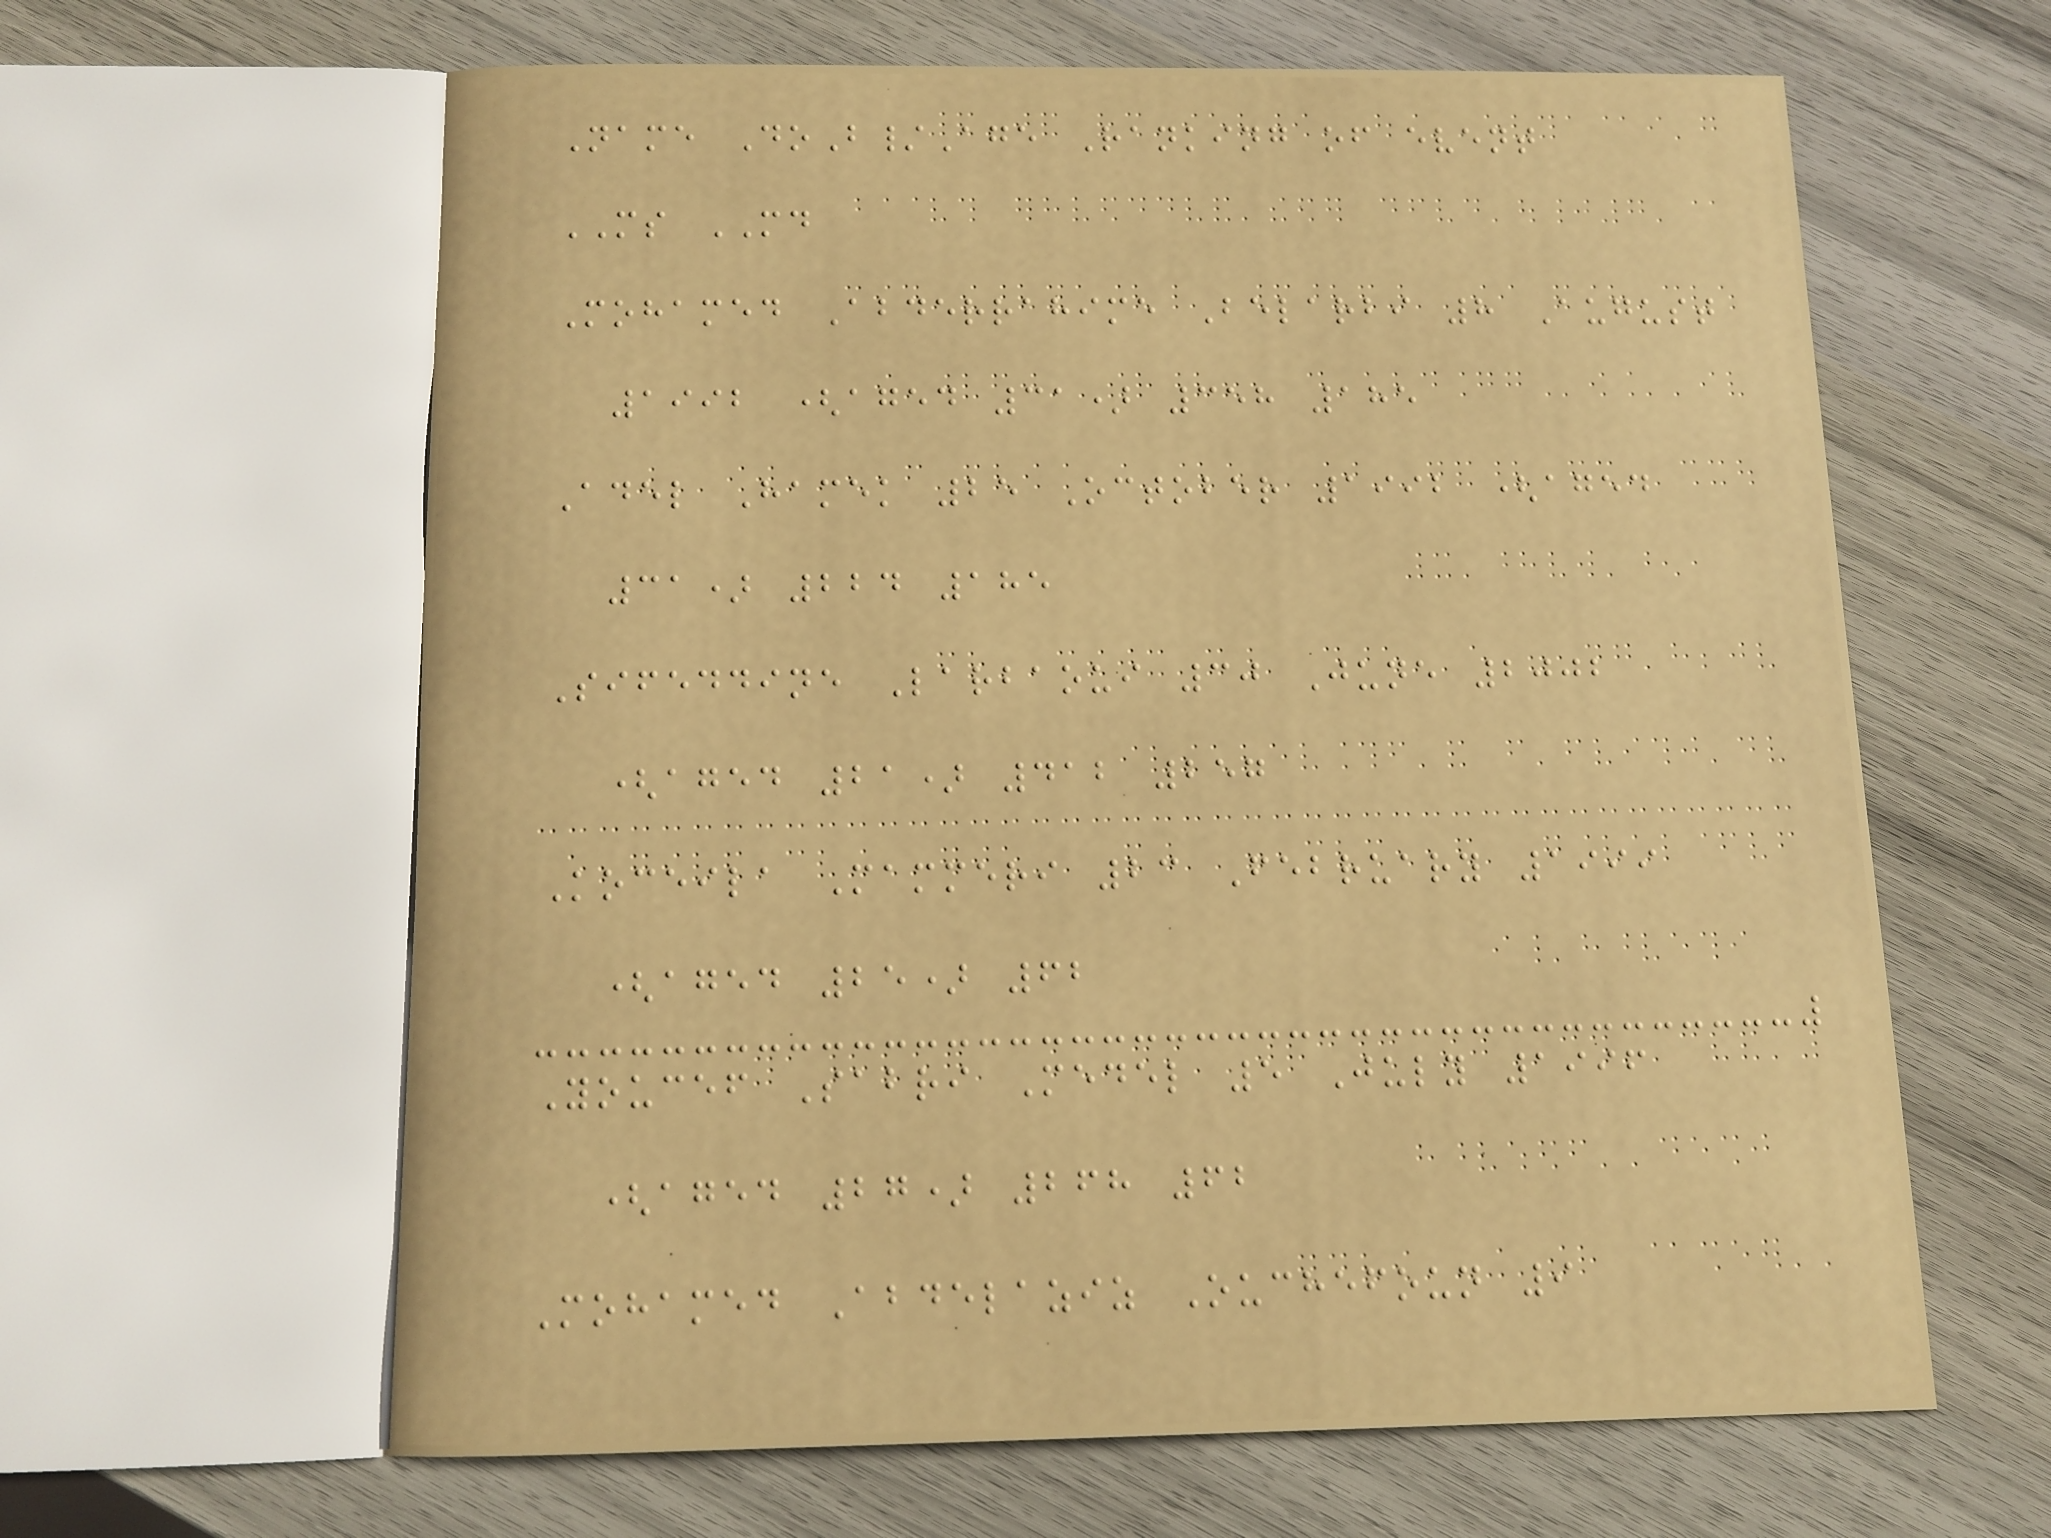Name DoB/Age Ranking of event
MS MD
Mohamed Abderrahime Belarbi 8 August
1992 (aged 31) 358 185
Adel Hamek 25 October 1992 (aged
31) 224 185
Sifeddine Larbaoui 30 June 2002
(aged 21) 412 257
Koceila Mammeri 23 February 1999
(aged 25) 62
Youcef Sabri Medel 5 July 1996
(aged 27) 268 62
Mohamed Abdelaziz Ouchefoun 9
